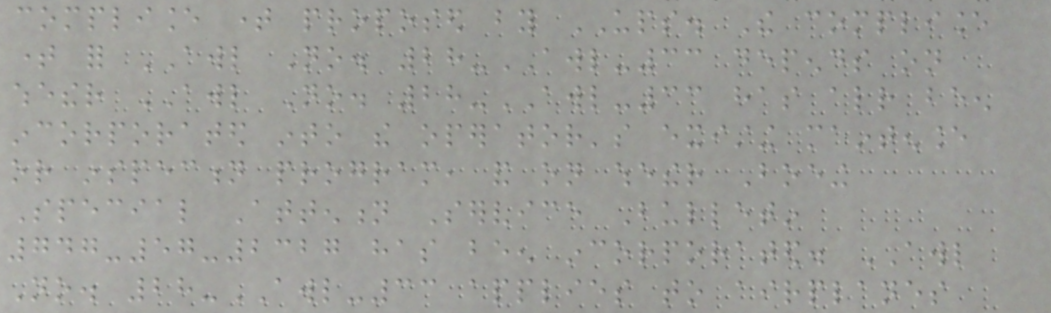compliance time proposed by UPS. The compliance
time for AWL No. 28-AWL-33 depends on
whether AWL No. 28-AWL-33 has already been
incorporated into the operator's existing maintenance
or inspection program, and on whether Boeing
Special Attention Service Bulletin
747-57-2327 has been incorporated. AWL
No. 28-AWL-33 applies to airplanes
